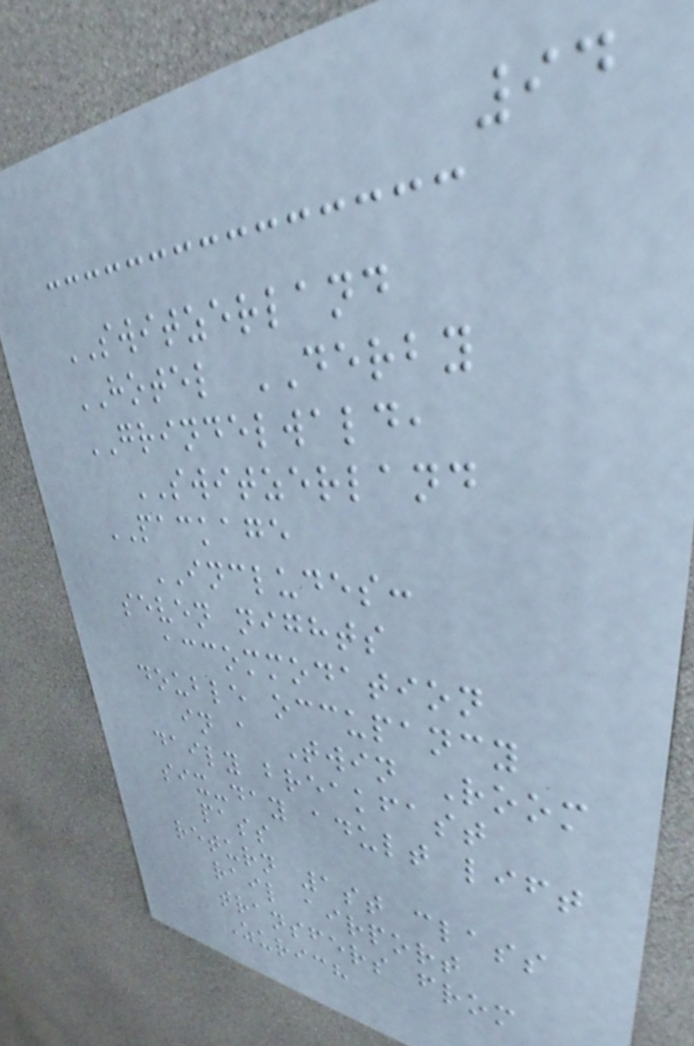94
SWITZERLAND
HOTEL DERBY
GRINDELWALD,
SWITZERLAND
PACKAGE
INCLUDES:
seven nights
accommodation
double occupancy
in a Twin Room
daily breakfast
six-day adult lift
pass
return 1st class
rail airport
transfers from
Zurich
